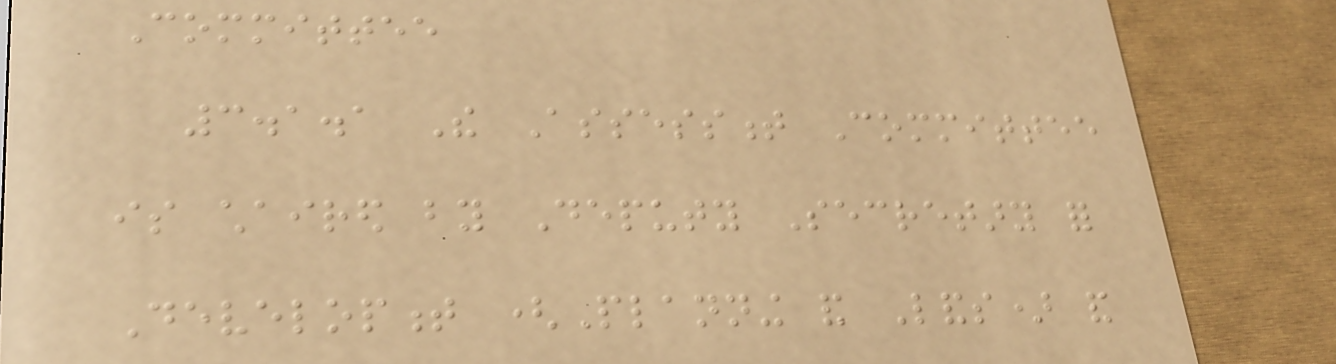Committee
3.1.1 The Assessment Committee
is chaired by Deputy Secretary for
Development (Planning and Lands) and
